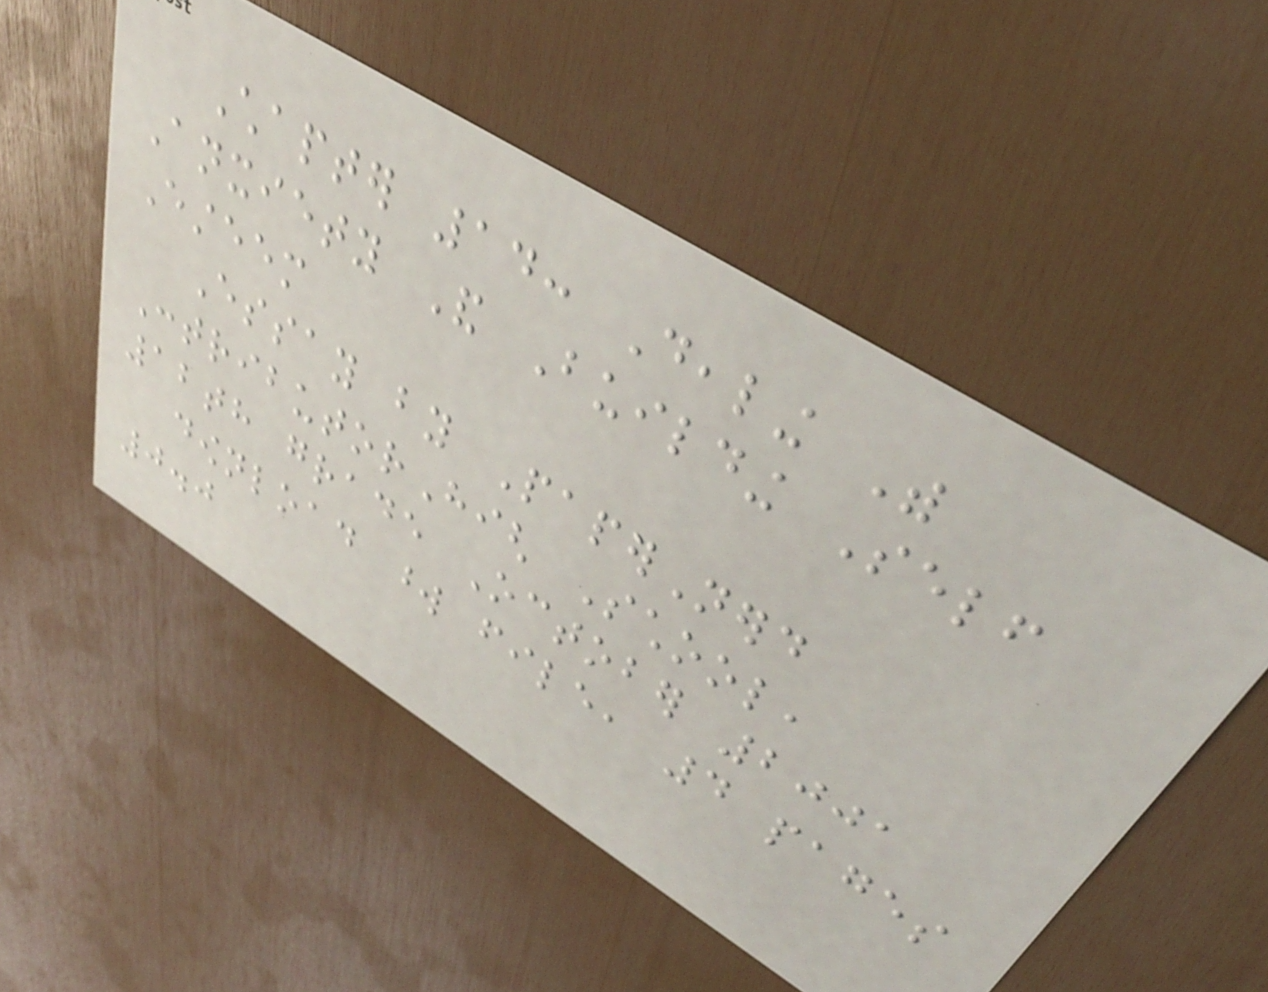Chapter 14: Dealing With
Anxiety And Building Self
Esteem
Essay by PaperNerd
ContributorHigh School,
12th grade October 2001
download word file, 4 pages
0.0
